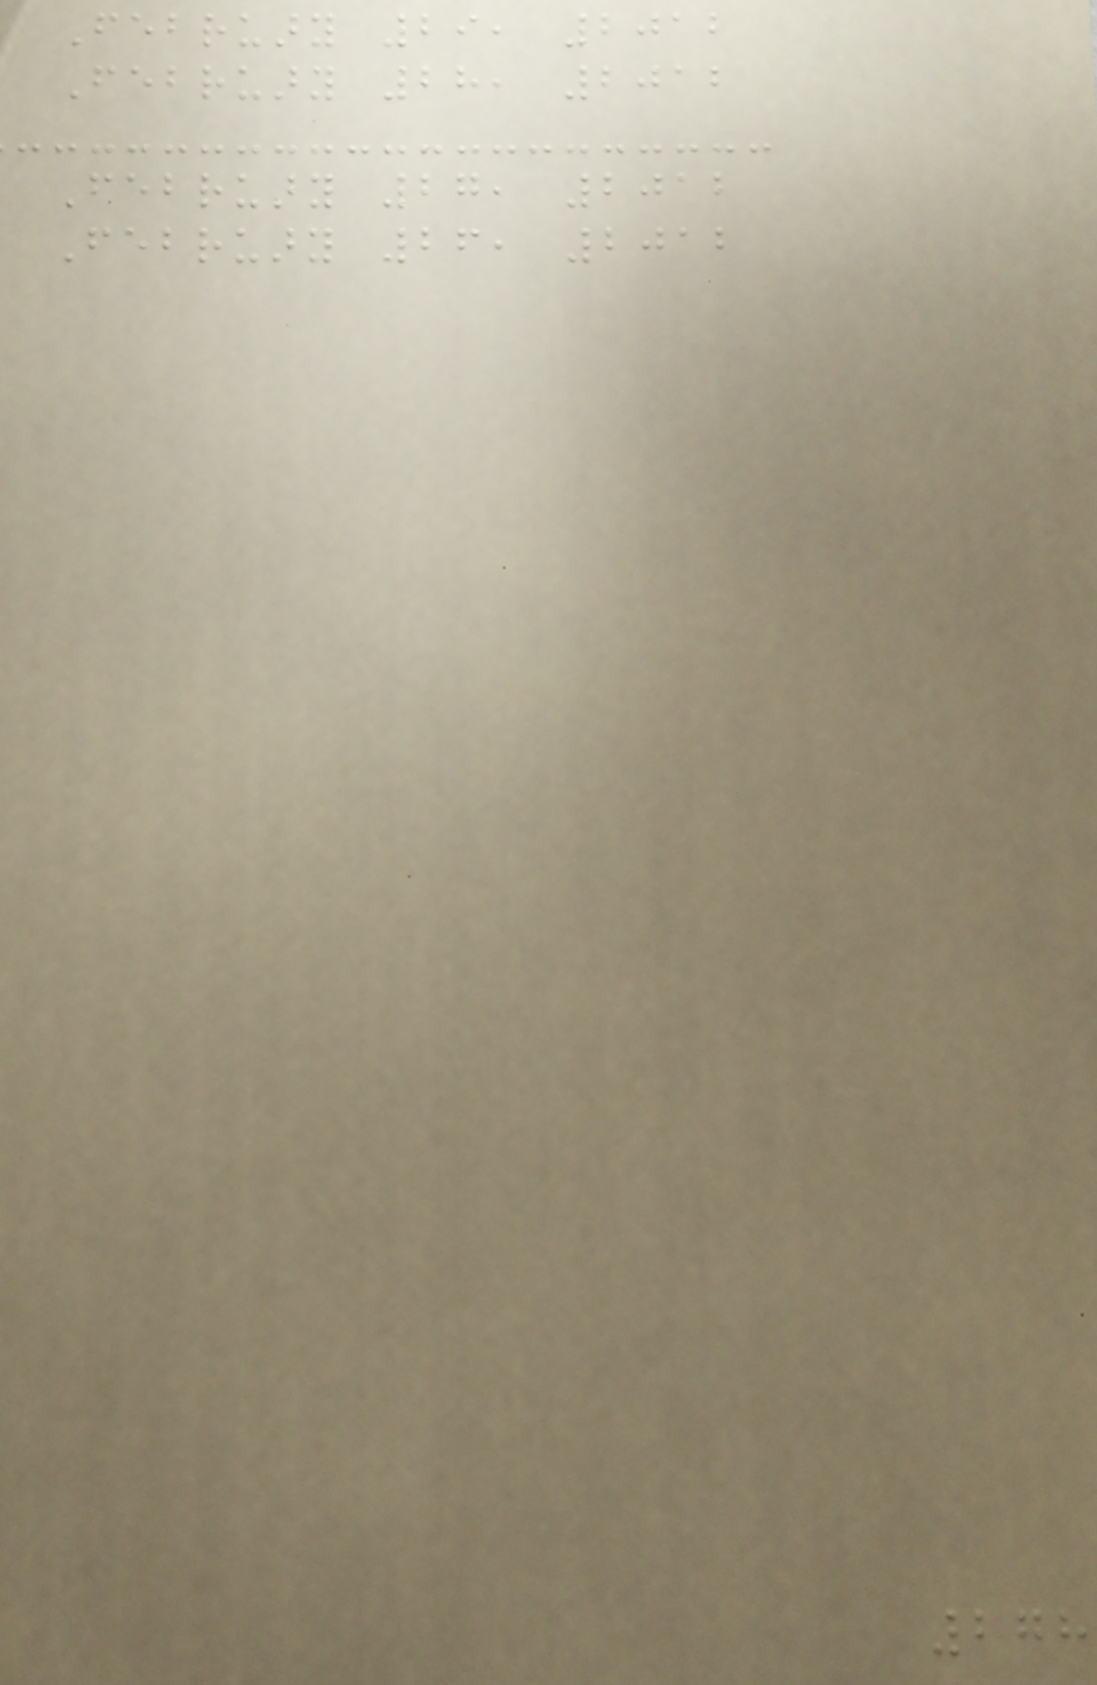February 29, 2012
February 28, 2012
February 27, 2012
February 26, 2012
278
